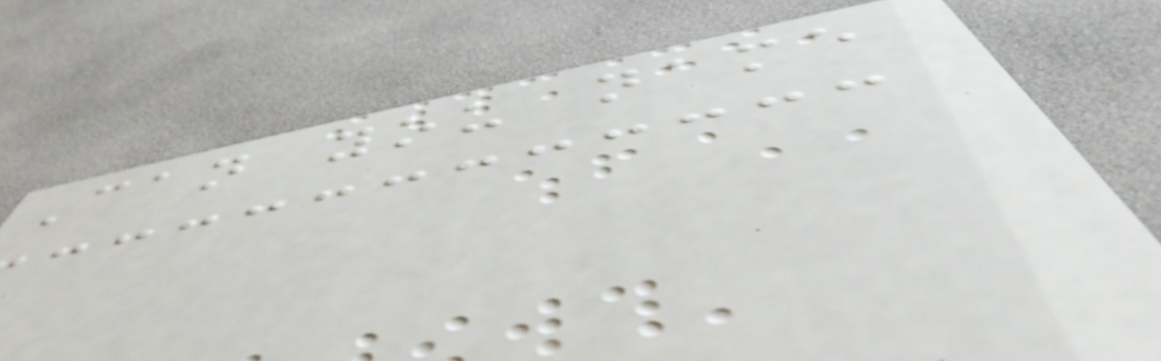Can you name
